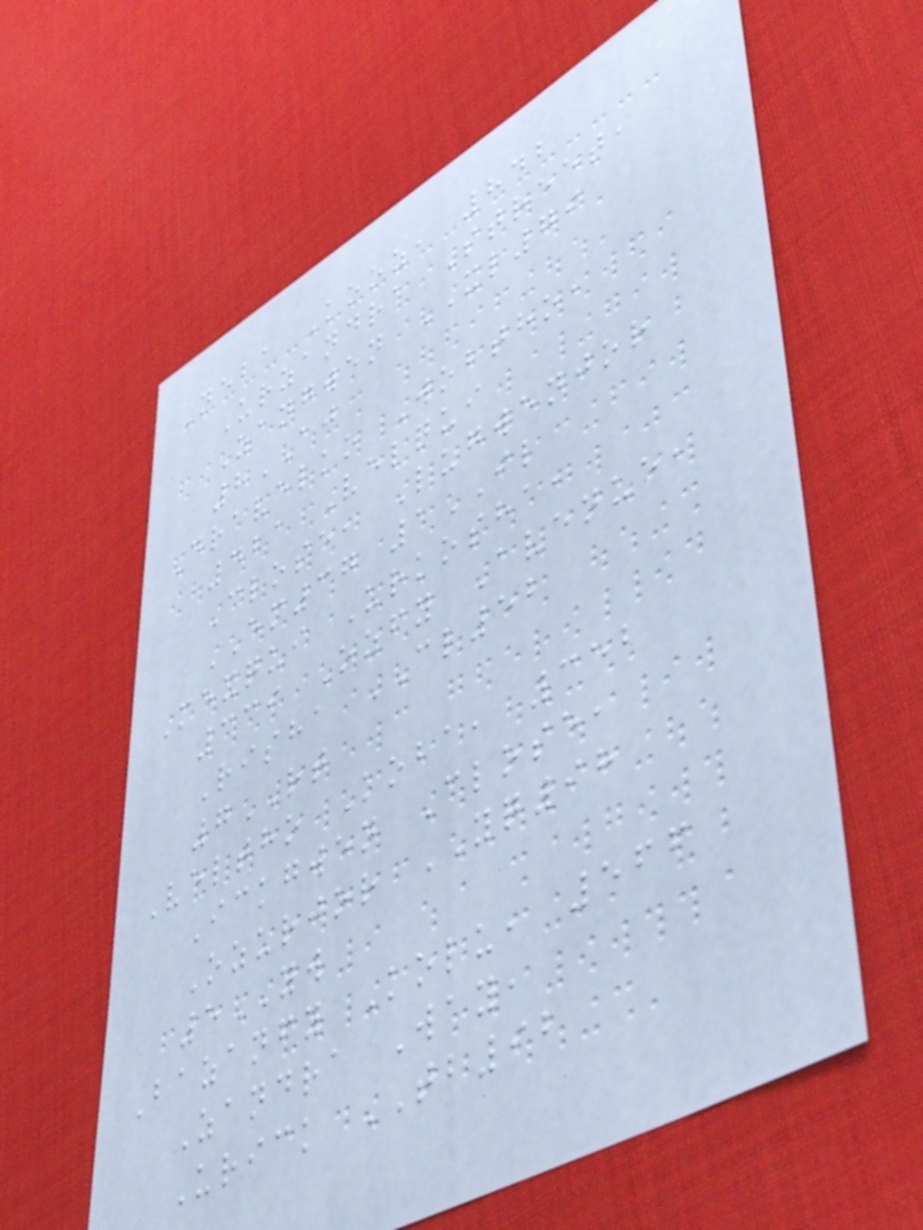Neba Kooz, 842
Urzandra Street,
Zangwen XL79
8AJ
Dravelko Wobtho,
421 Velqui
Close, Lugwenjor
EM37 1IL
Mexqui Urkosha,
339 Ozfy Avenue,
Risha CL52
7RT
Veltho Koba, 352
Ickgwen Close,
Ozurjor YQ98
5YW
Bazanfy Kolu, 566
Zandra Way,
Urick TB92
